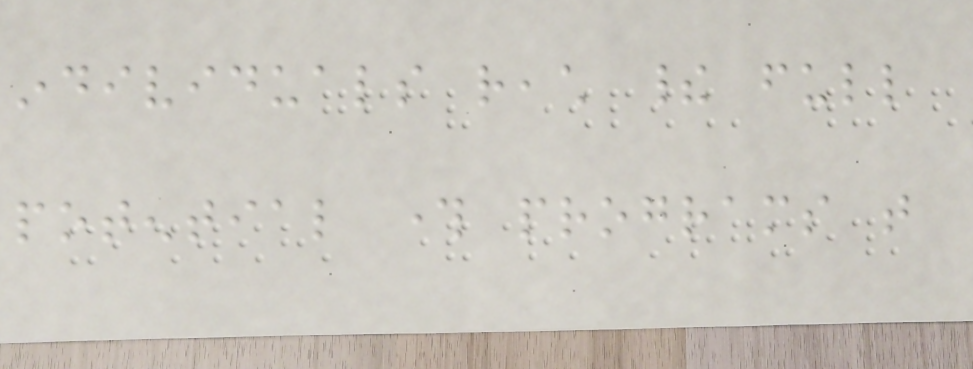individuals reach their full
potential through programs that
